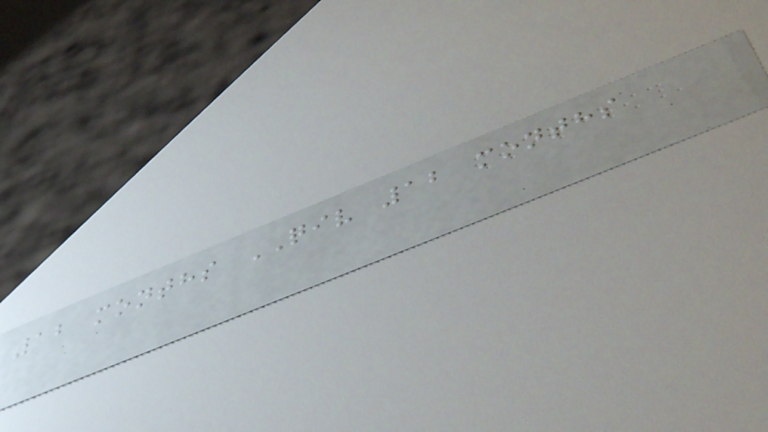12 months QIV 12 months
